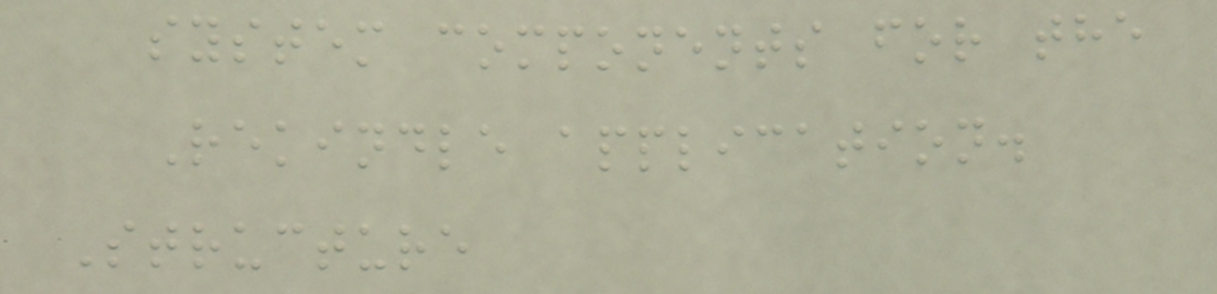system components for the
Rekindle application.
Structure
